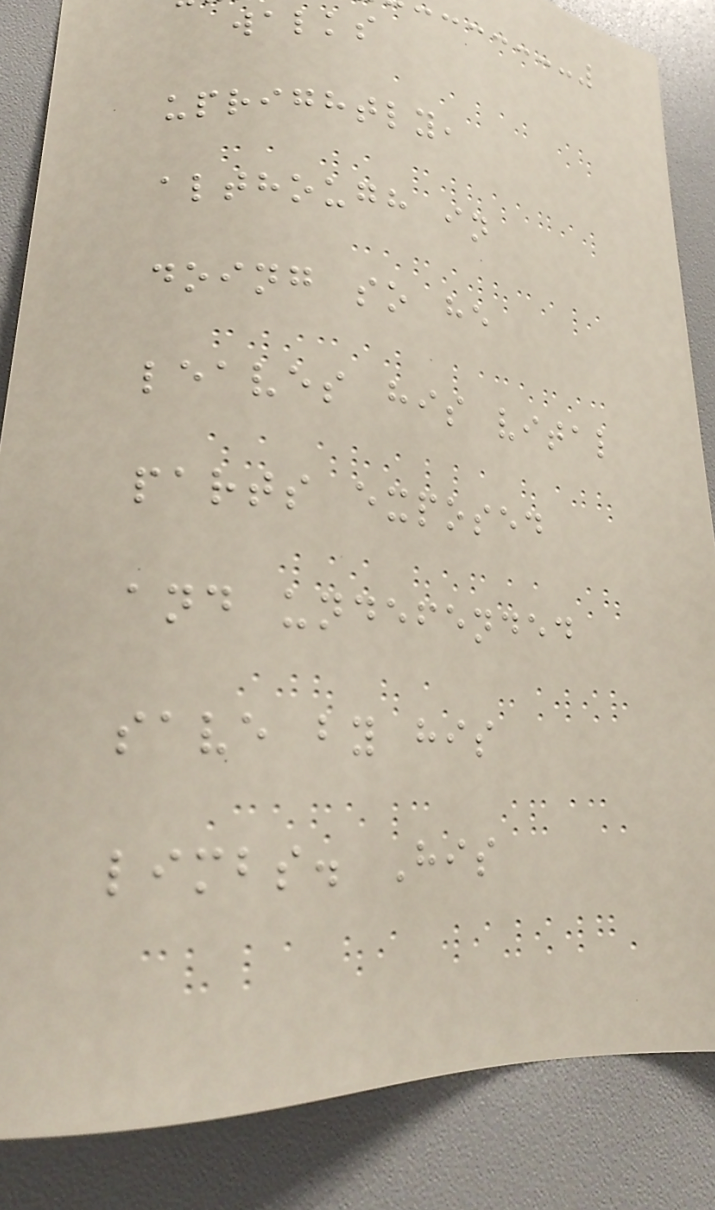walks
uprightly,
although in
doing so he
leaves his vital
parts exposed
and undefended
save by his
limbs. His
